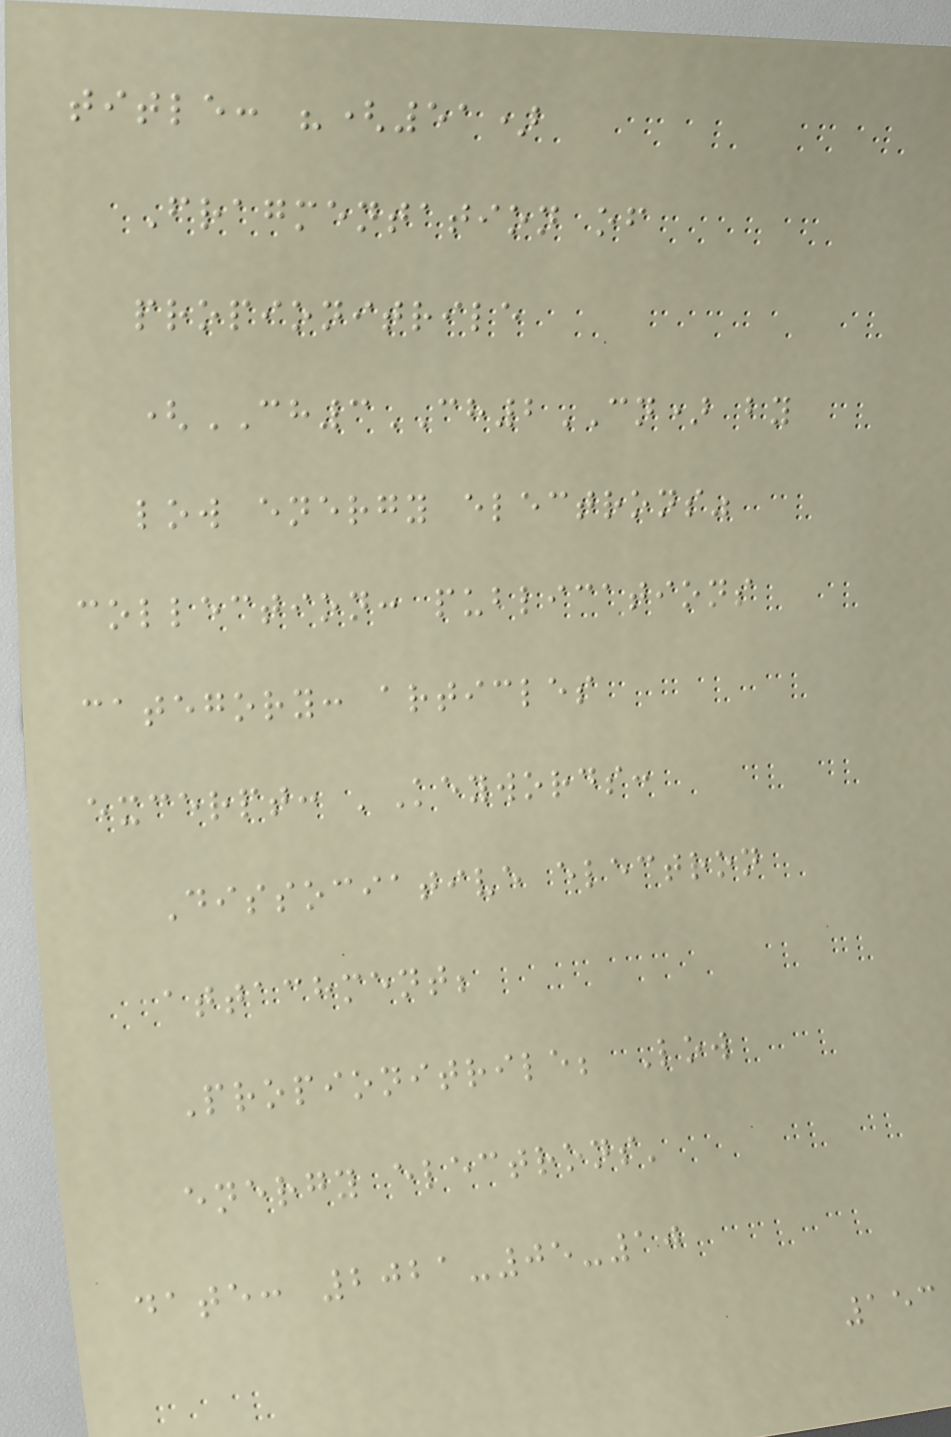title: "(51)
Fragmentation of
propionitrile
(CH3CH2CN) by
low energy electrons"
collection: publications
category: articles
excerpt: 'Keywords:
Dissociative electron
attachment;
Propionitrile; Low
energy electrons'
date: 2021-05-10
153
